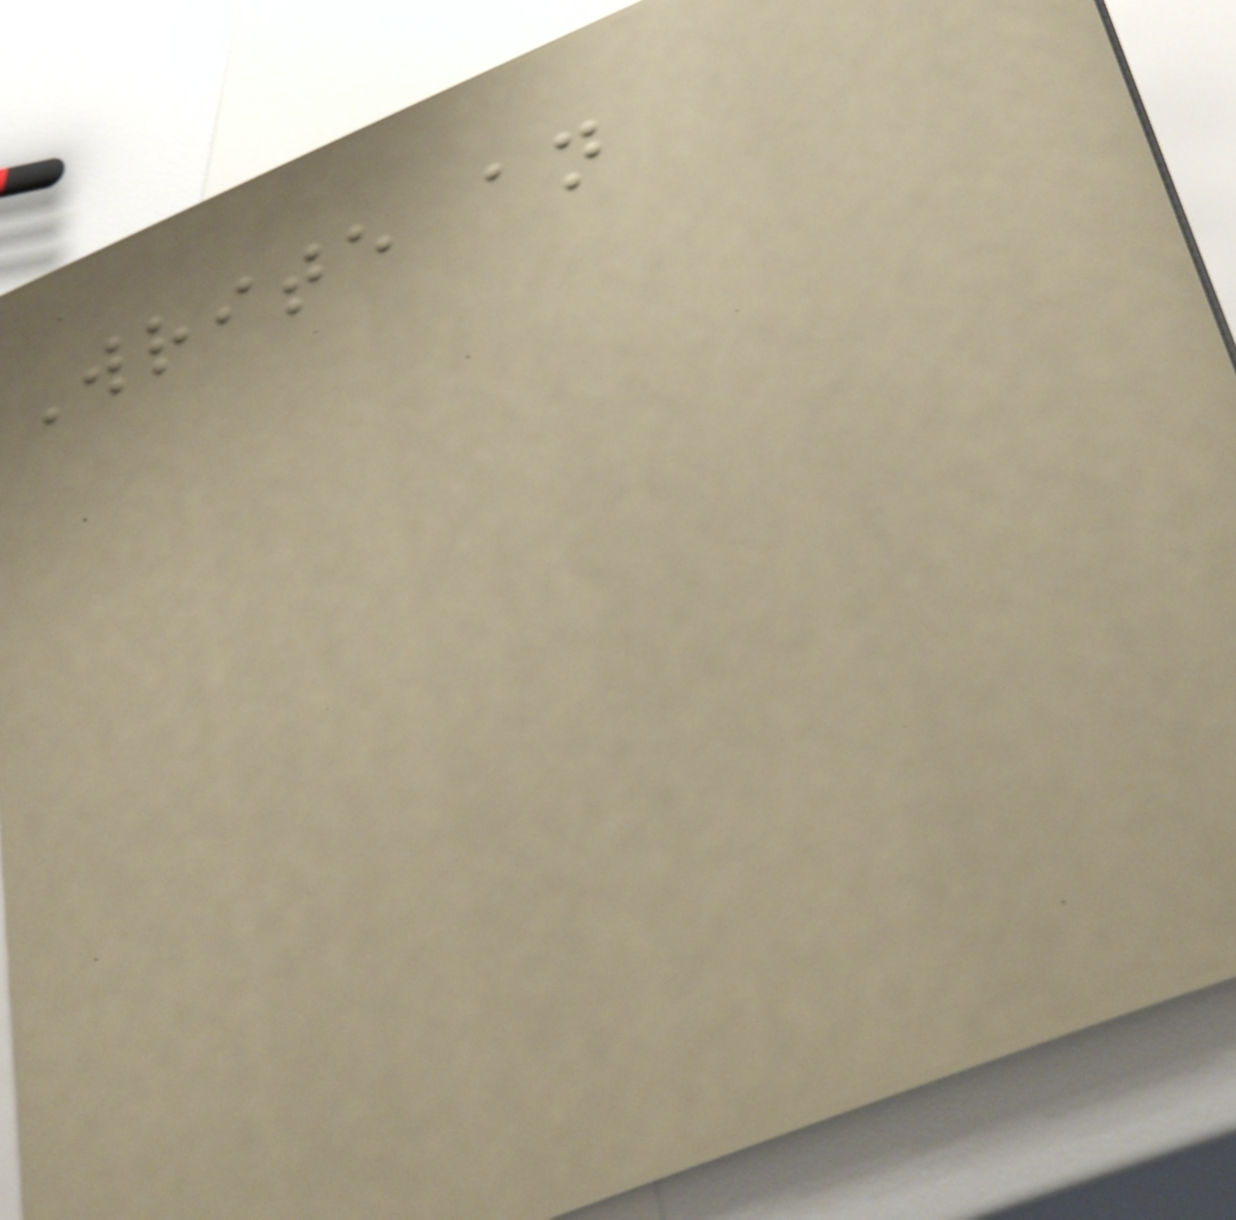Write an
